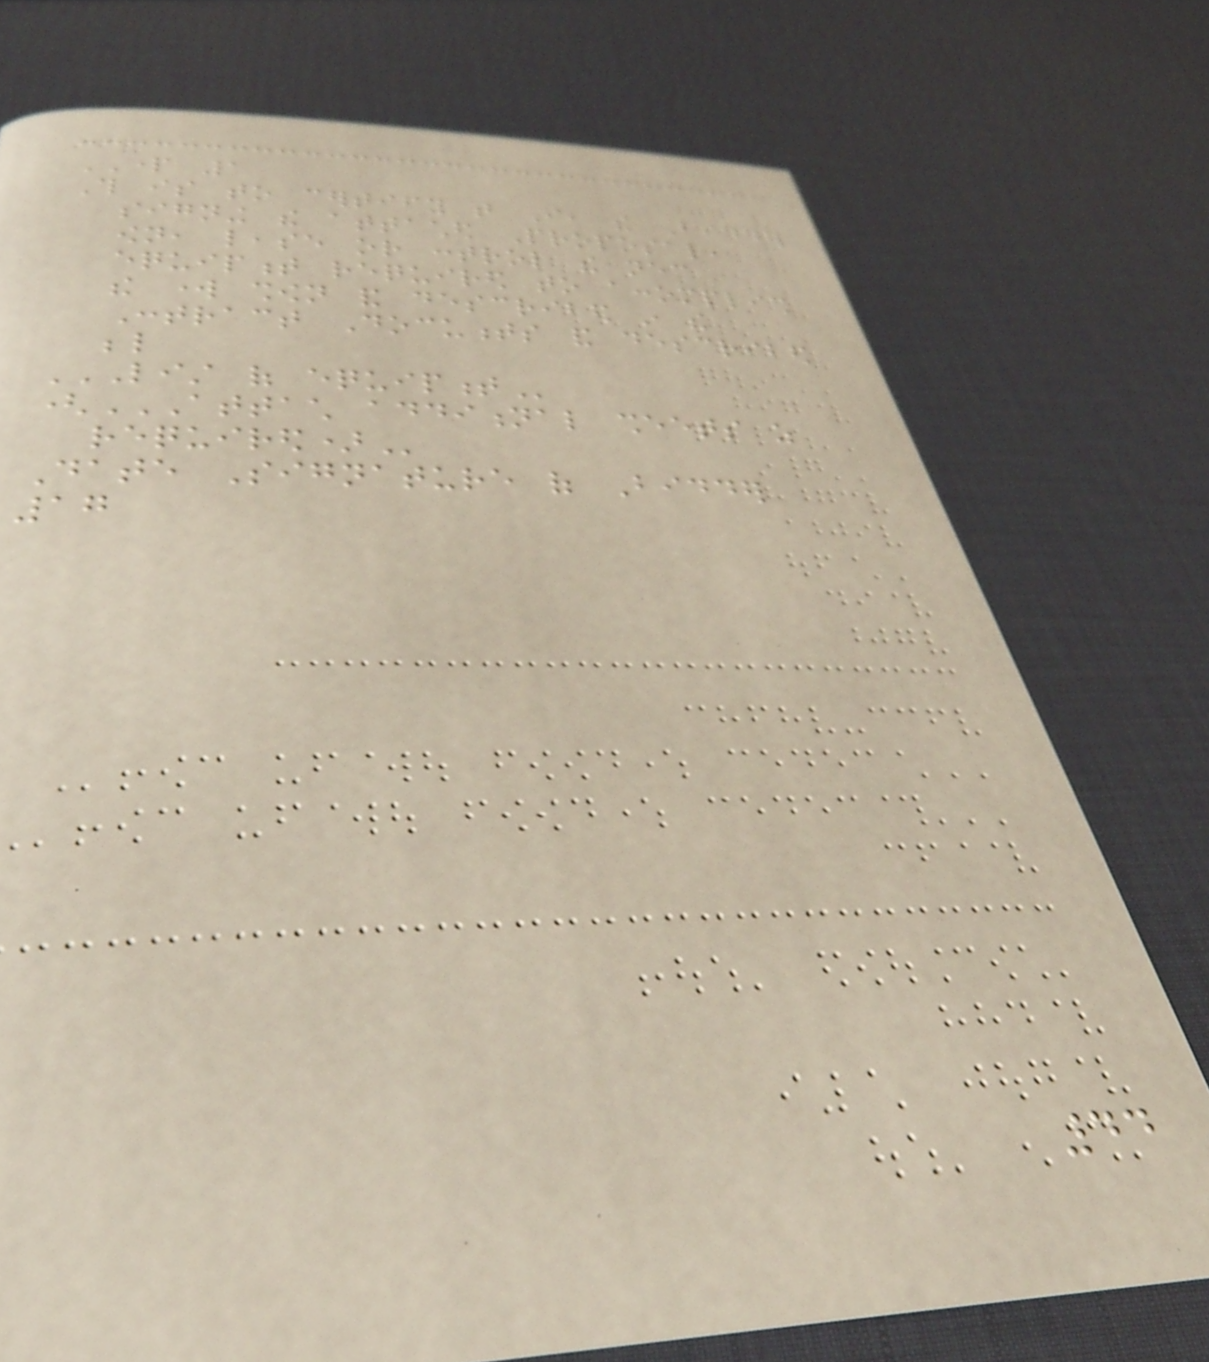PART 1
This is to certify that I, the Bidder
signing the attached Proposal,
own, lease or control the necessary
equipment required to accomplish
the work shown and described in the
Contract Documents and described
below
LIST OF EQUIPMENT
(ATTACH ADDITIONAL SHEETS AS
REQUIRED)
Date Signature of Bidder
17
44
